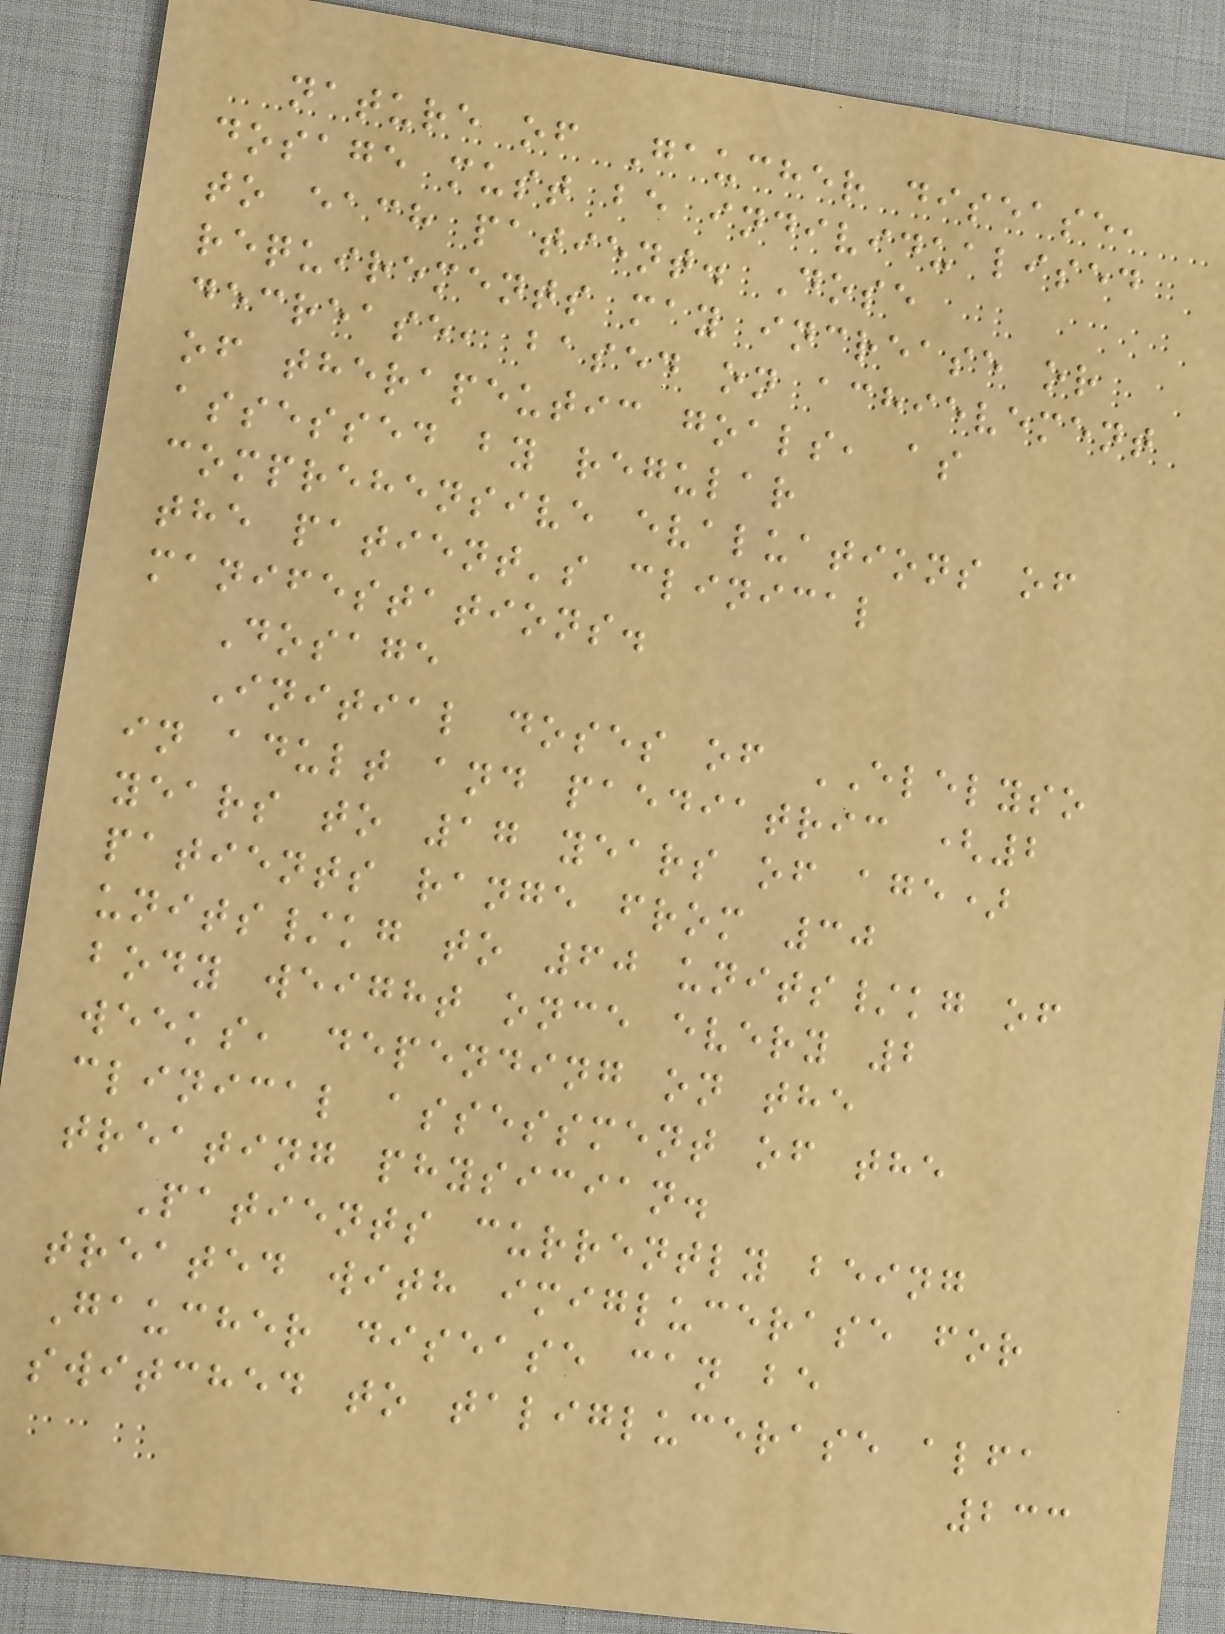nature of Gaucher disease,
dosage must be individualised
to each patient. Dose
requirements may increase or
decrease, based on achievement
of therapeutic goals, as
assessed by regular
comprehensive evaluations of
the patient's clinical
manifestations.
Dosage
Initial doses of ELELYSO
in adult and paediatric (2
years to 17 years of age)
patients range from 30
units/kg to 60 units/kg of
body weight once every 2
weeks, depending on the
clinical assessment of the
treating physician.
Patients currently being
treated with imiglucerase for
Gaucher disease can be
switched to taliglucerase alfa
233
